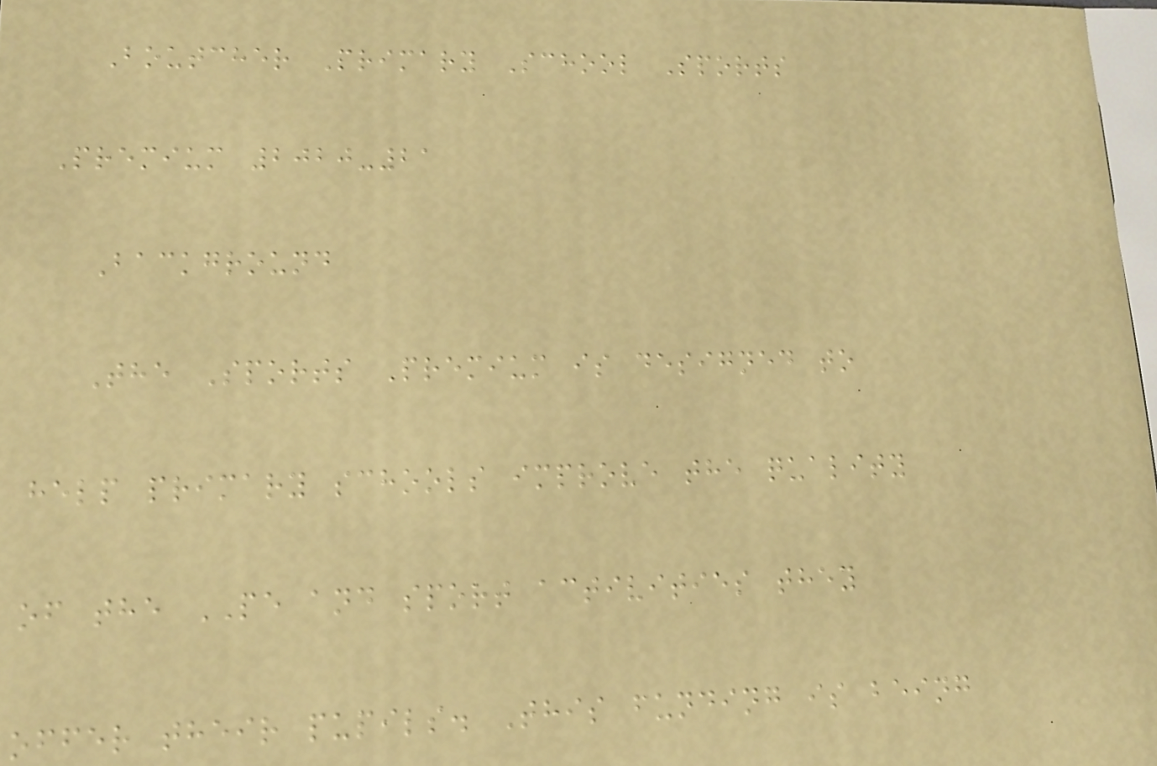Boutcher Primary School Sports
Premium 2020-21
Background
The Sports Premium is designed to
help primary schools improve the quality
of the PE and sport activities they
offer their pupils. This funding is being
